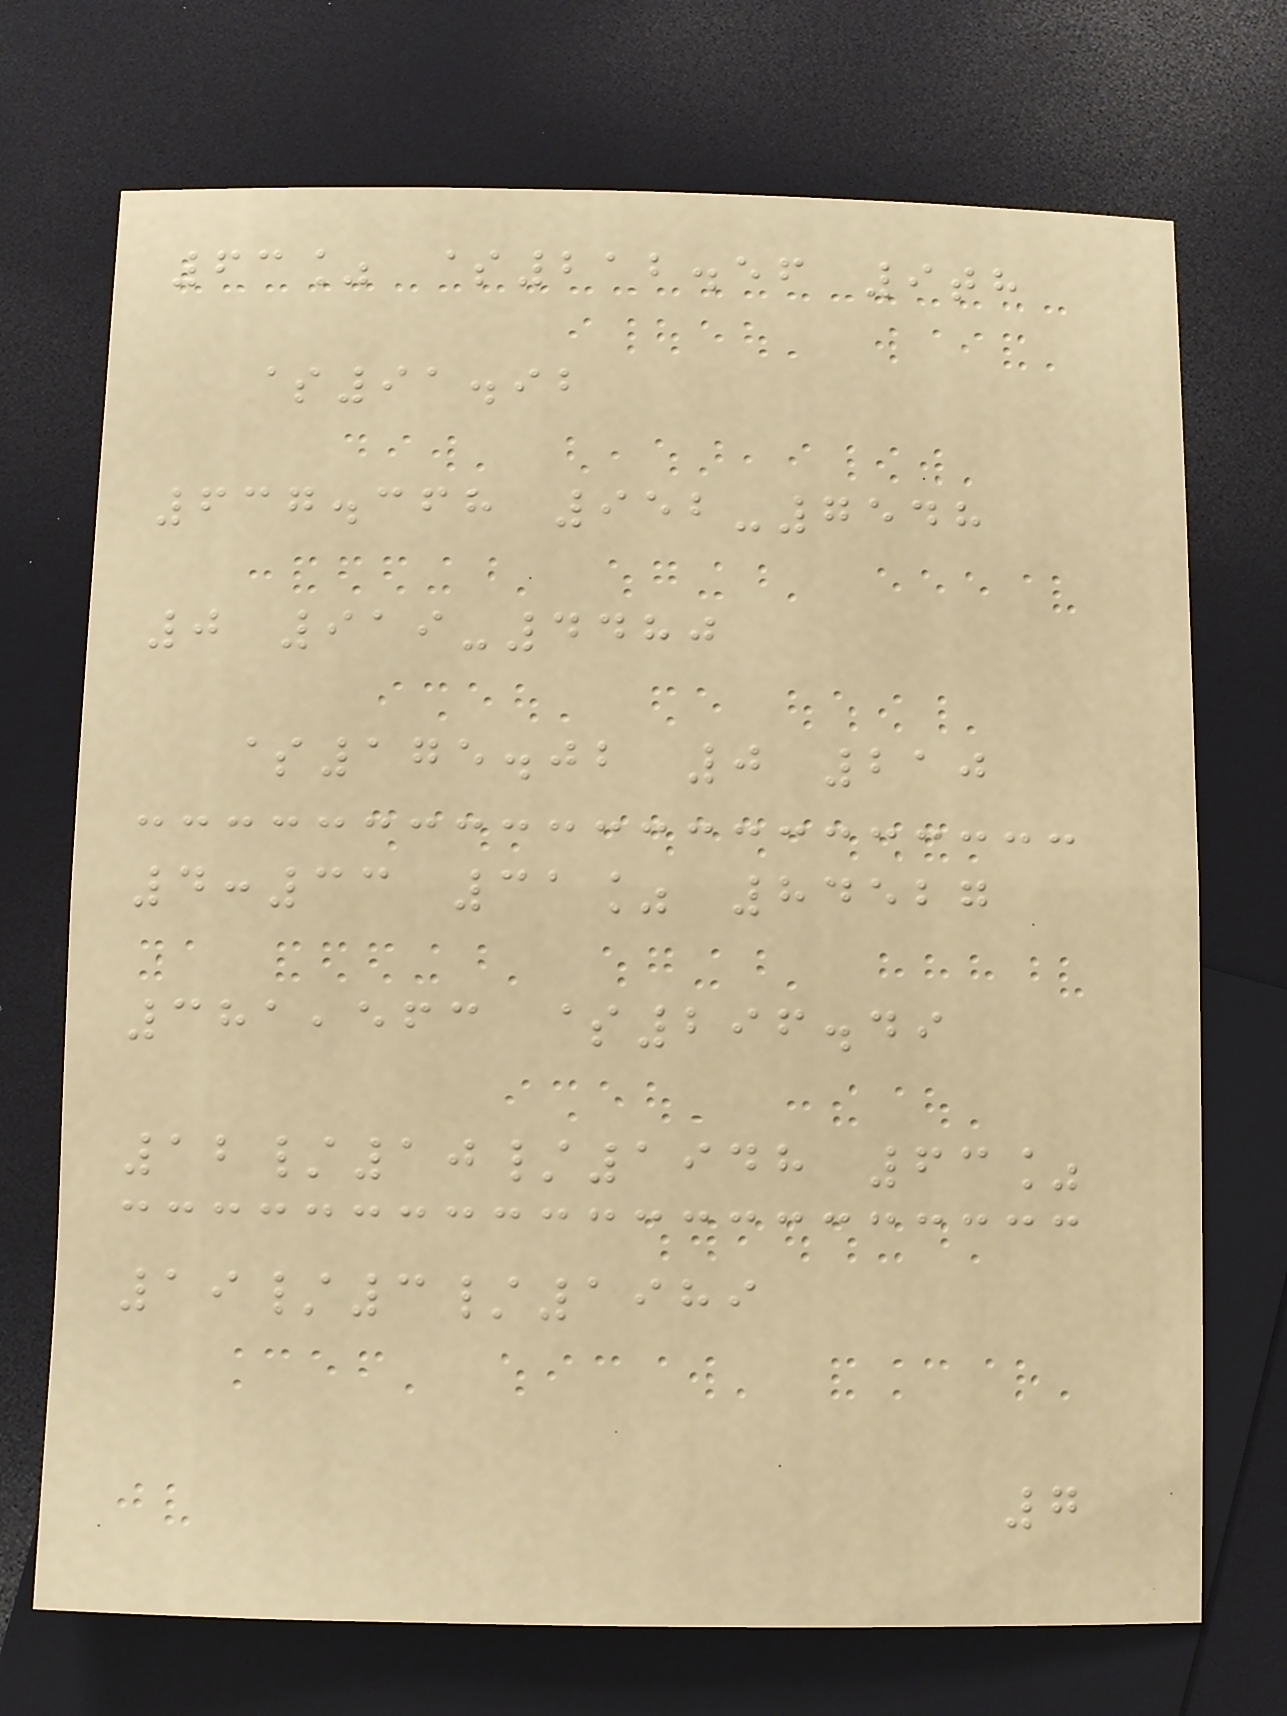63% $212.56 9th
$91.92
637.368 952-7548
0 919-4480
$175.02 0 210
4:33 31% 84527
381,563 $296.49
12/10/1948 63%
19/3/1989
7
